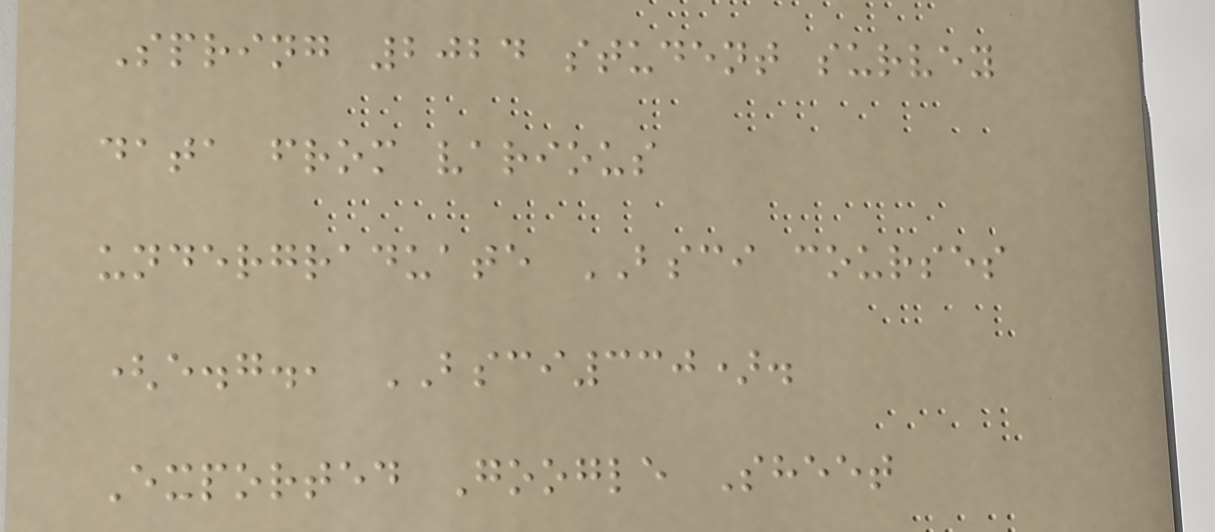Spring 2024 student survey
data from various
undergraduate BSCI courses
(e.g., BSCI330).
Exported Google Sheet
